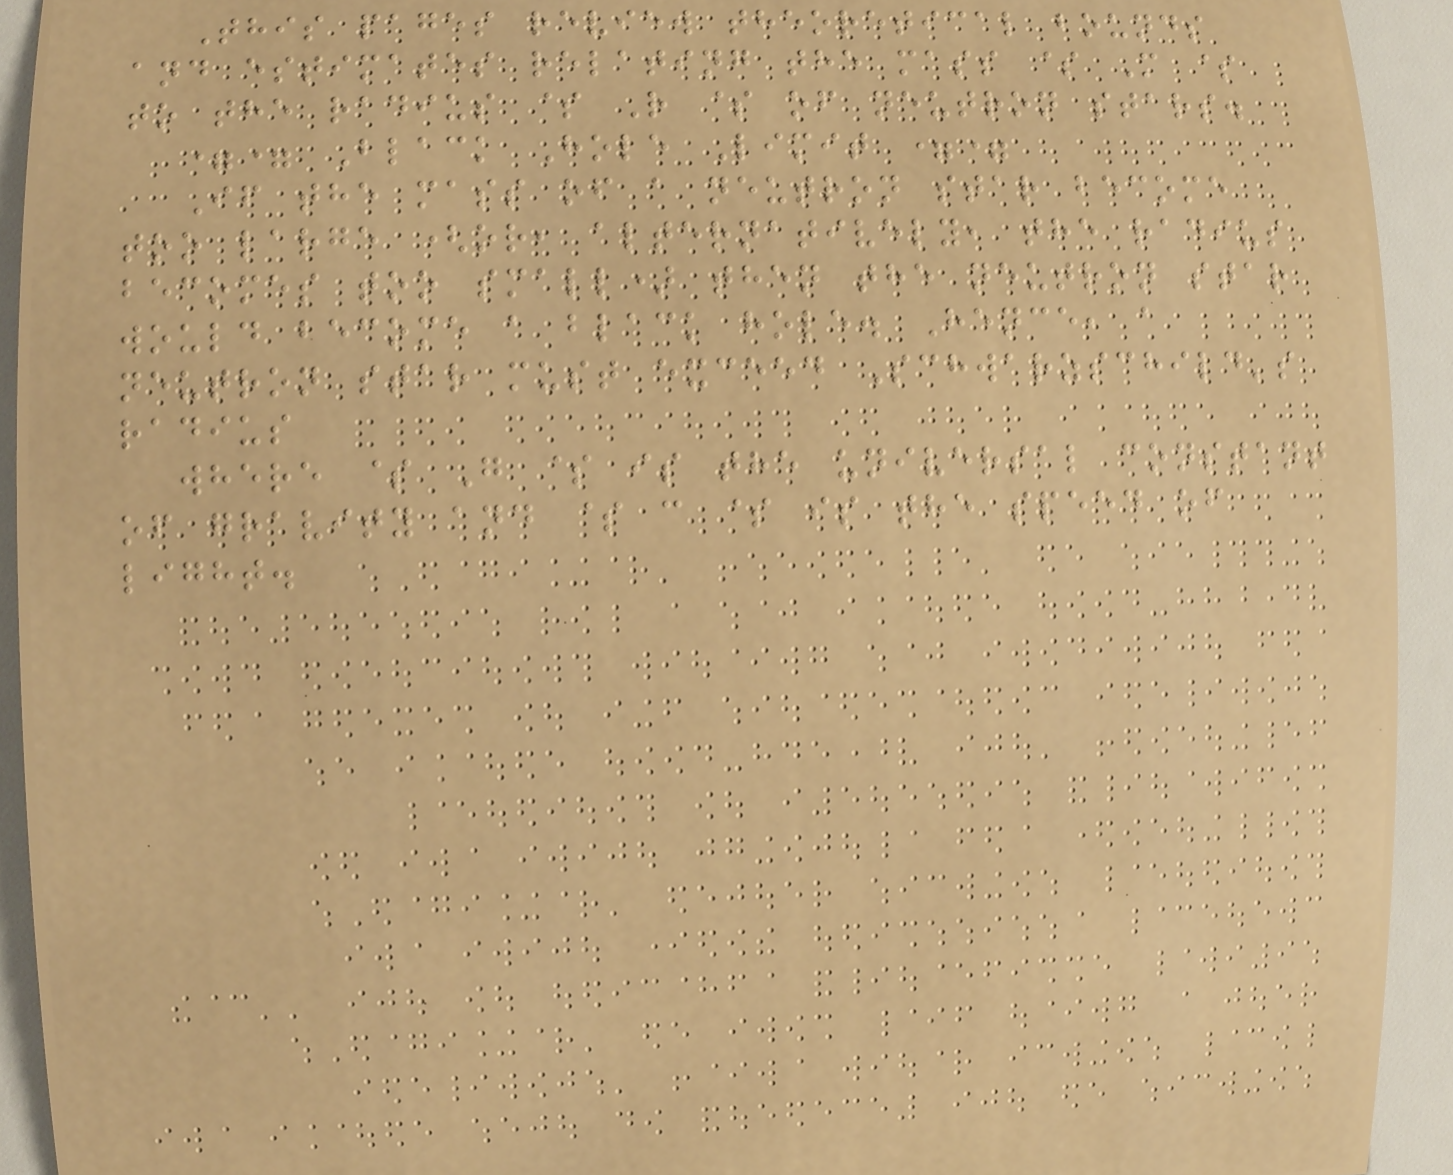This pages review theoretical bounds
and estimates relating the mass $ M $
to the radius $ R $ of neutron stars.
== Black Hole Limit ==
If the mass of a neutron star become
too large (or, alternatively, the radius
becomes too small) then the neutron star
would become a black hole. Hence, a
neutron star must exceed Schwarzschild's
radius
where $ G $ is the universal constant
of gravity and $ c $ is the speed of
light.
